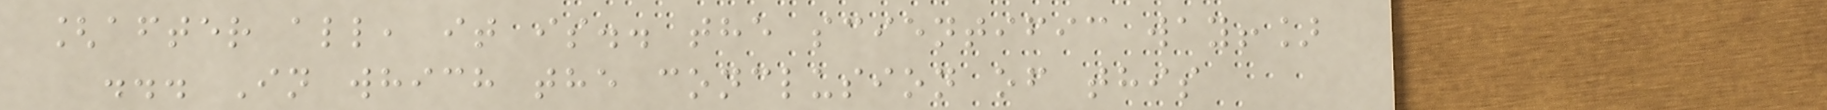[after all, it is.. the scientific way!]
... In which the conclusion of this
